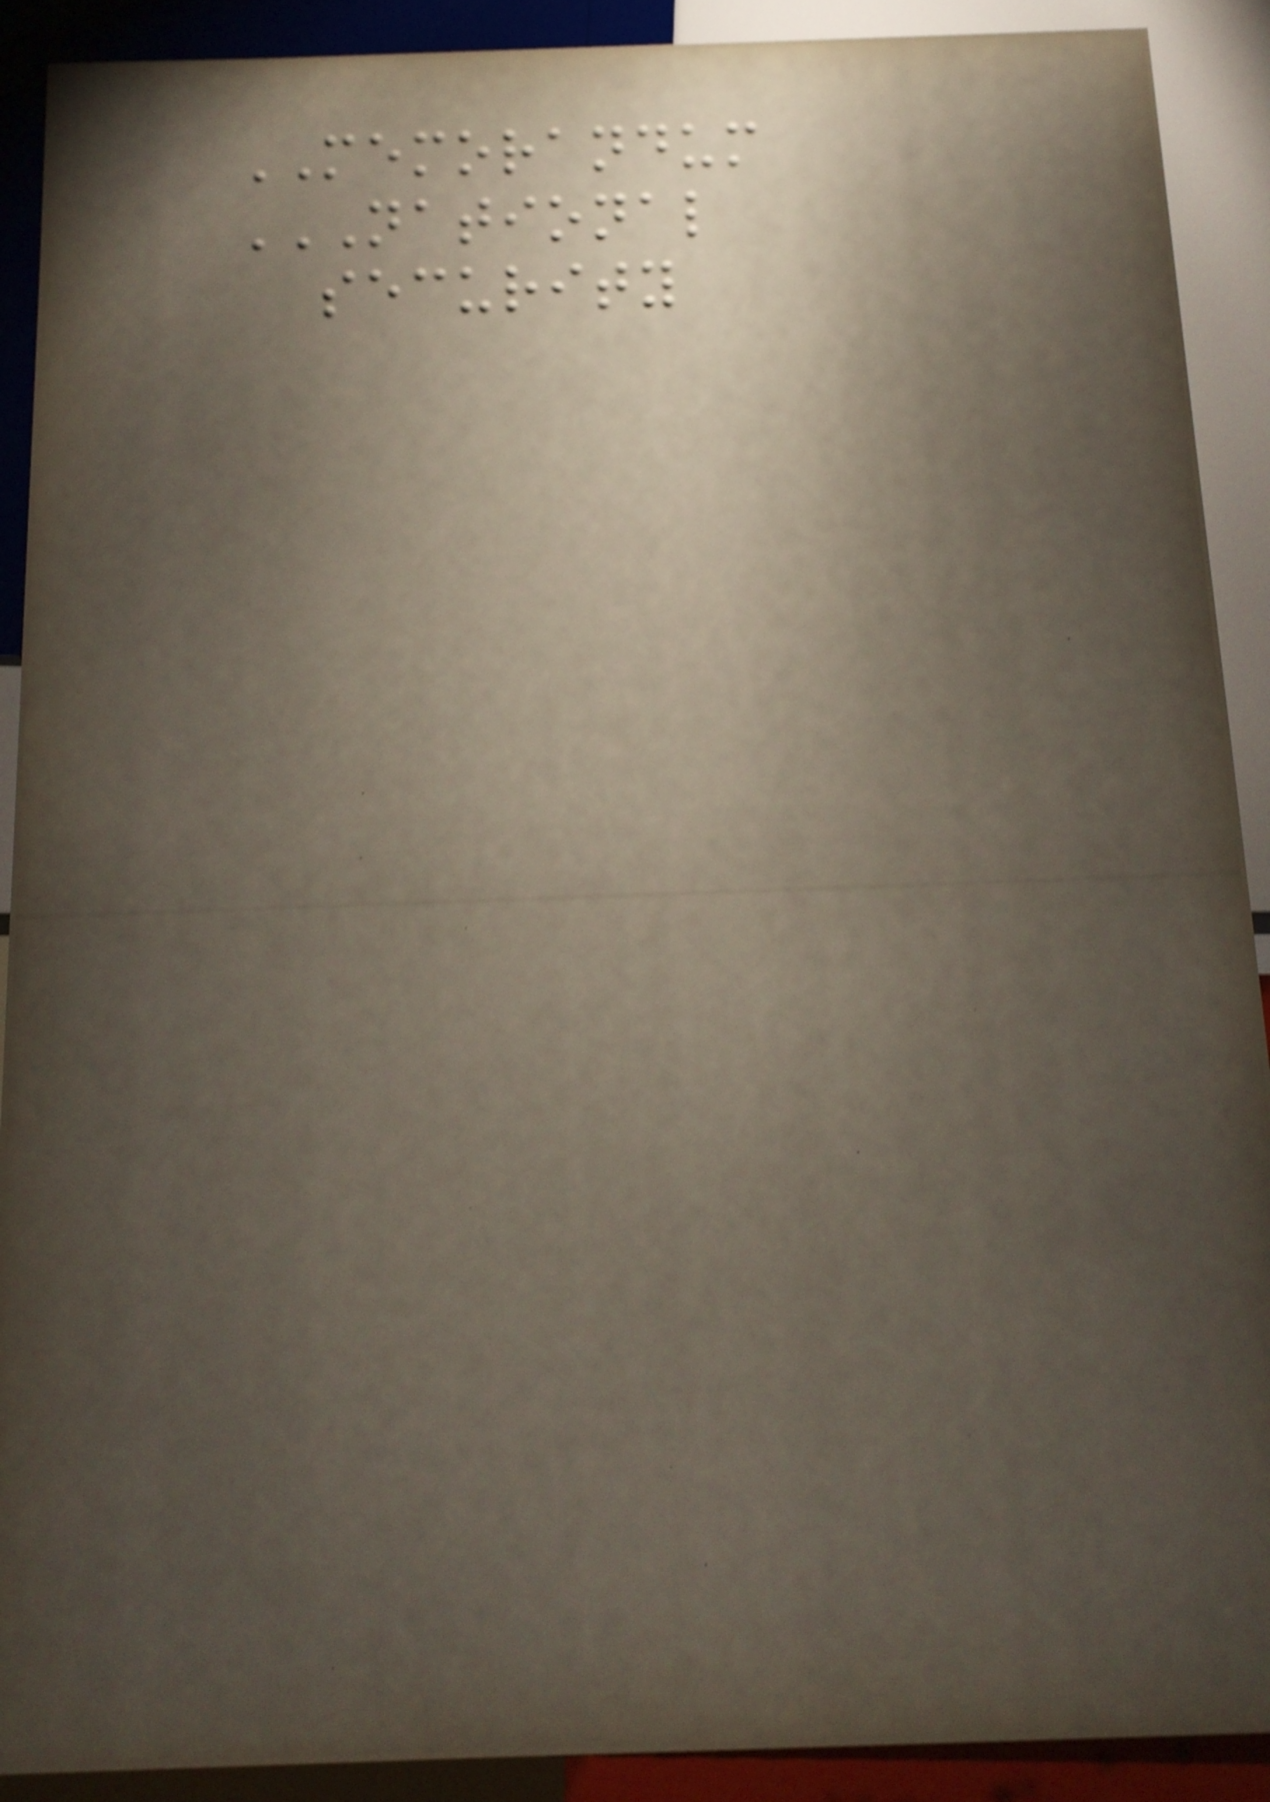MEMORANDUM
NATIONAL
SECURITY
